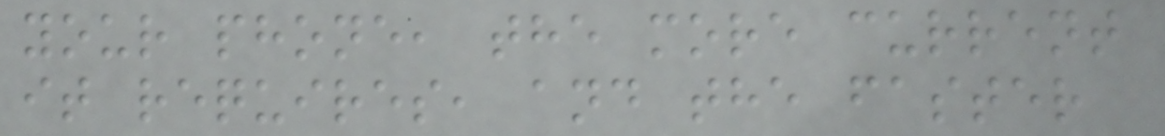your phone, the more current
it requires, and the faster
